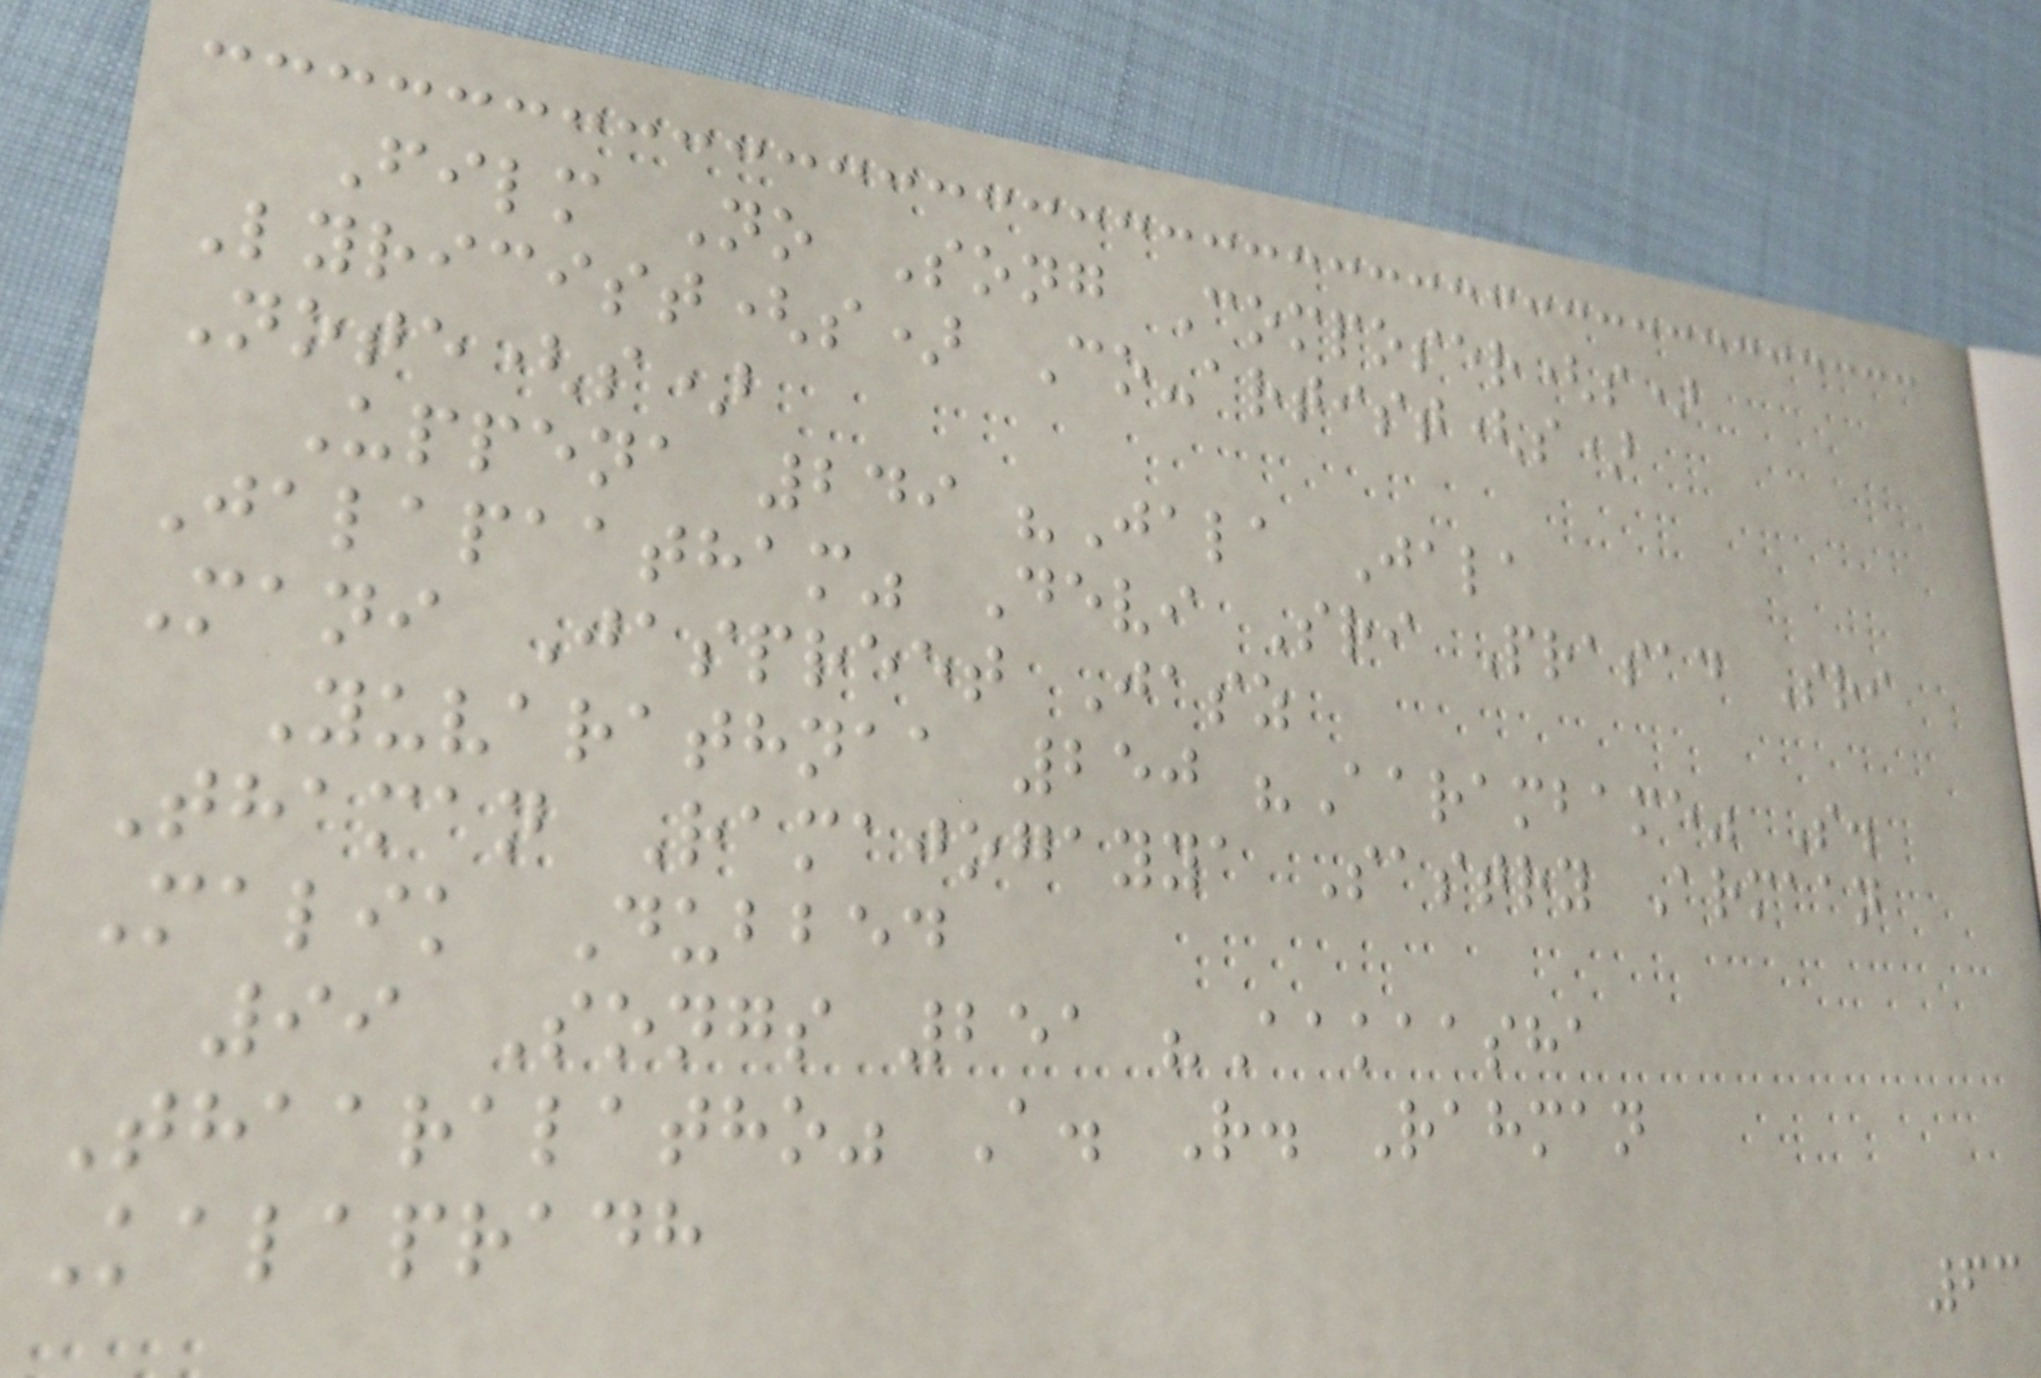Film No Song Composer(s)
Lyricist(s) Co-artist(s)
Note(s)
Uppena 249 "Jala Jala
Jalapaatham" Devi Sri Prasad Sri
Mani Jaspreet Jasz
Yuvarathnaa 250 "Aarambame" S.
Thaman Ramajogayya Sastry Armaan
Malik Dubbed
99 Songs 251 "Aakaasha
Thaaralatho" A. R. Rahman
Kalapradh
63
